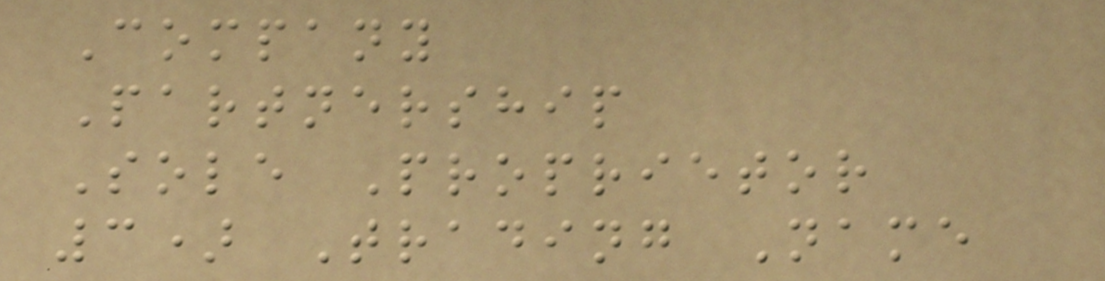Company
Partnership
Sole Proprietor
3) Trading Name
